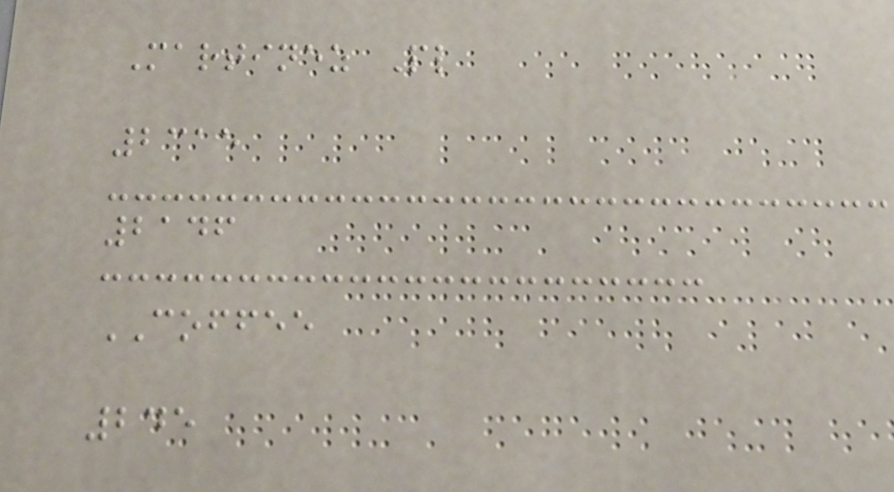Martinez Pl
2315
2146
COFFEE
245
